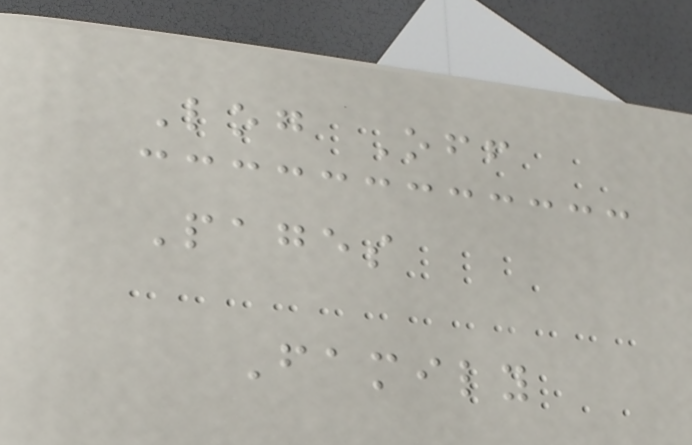Log Off
Pages
Family
